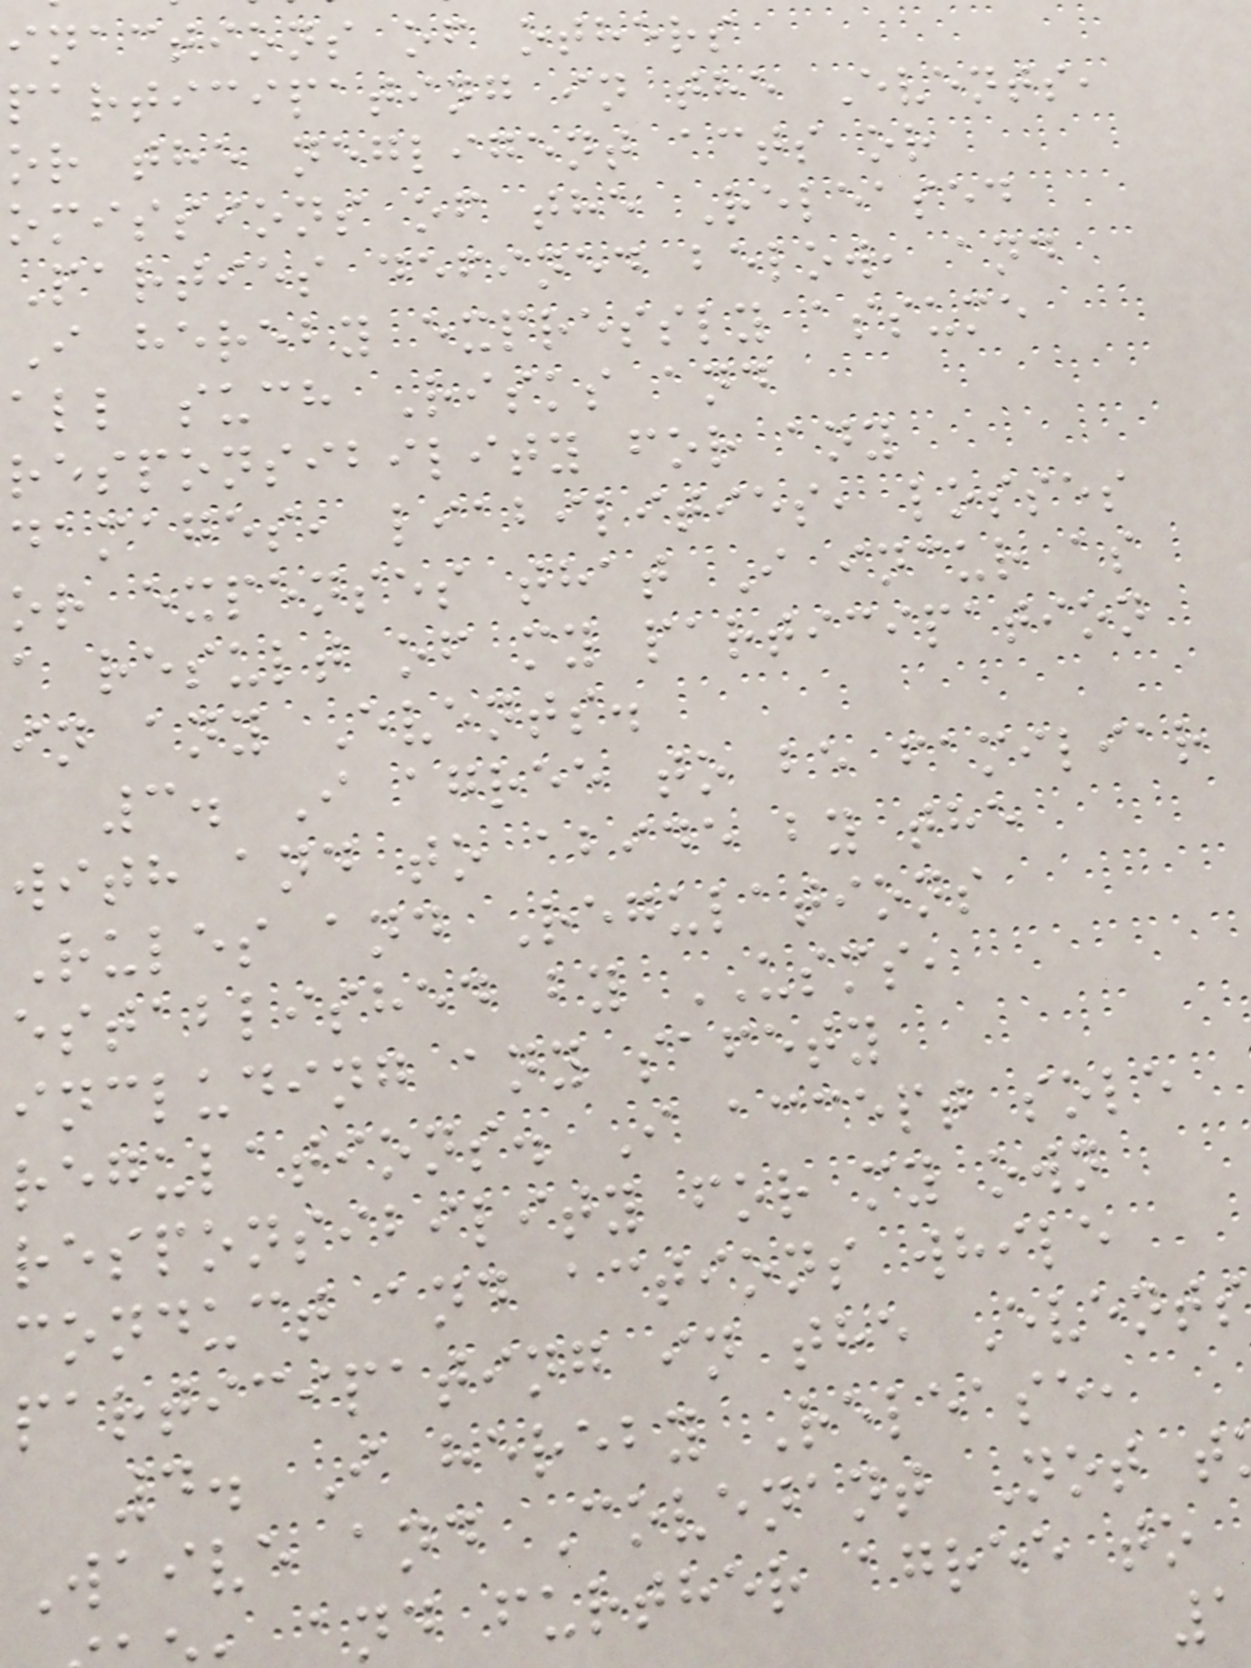inactions of others
participating in the Events,
or the negligent acts or
omissions of the Released
Parties defined below, and
I hereby expressly assume
all such Risks and
responsibility for any
damages, liabilities, losses
or expenses that I incur as
a result of my participation
in any Events.
3. I agree to be familiar
with and to abide by the
Rules and Regulations
established by USMS,
including any safety
regulations. I accept sole
responsibility for my own
conduct and actions while
participating in the Events
4. I hereby Release,
Waive and Covenant Not t
nd further agree to
